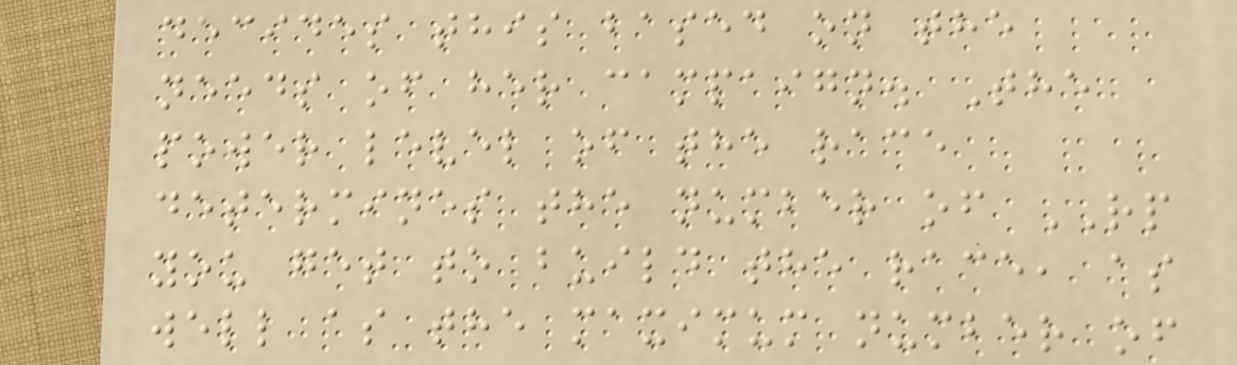decides this based on the
needs of her campaign. The
power level of the race
determines the number of RP
you get to build the race, as
well as the maximum number of
